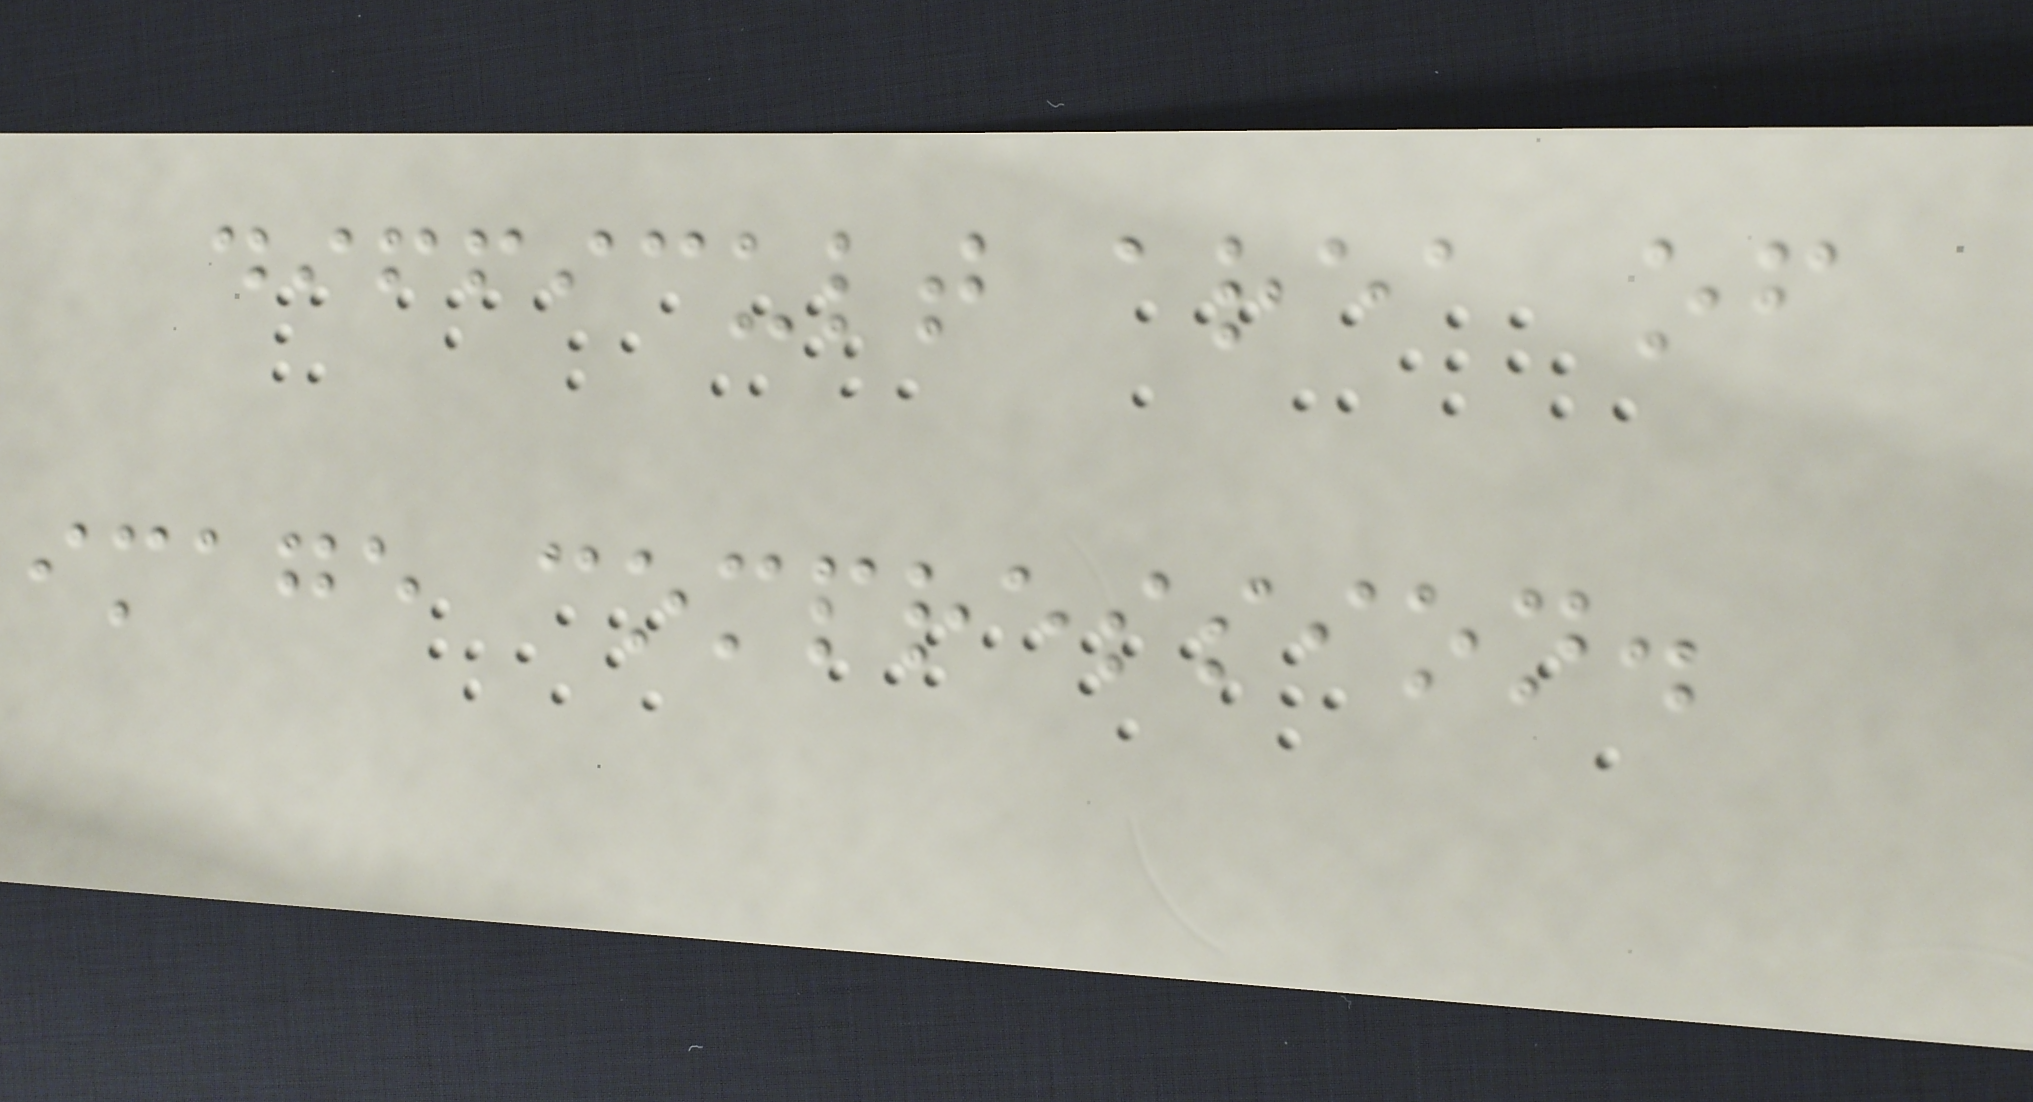difficult area of
image compression.
